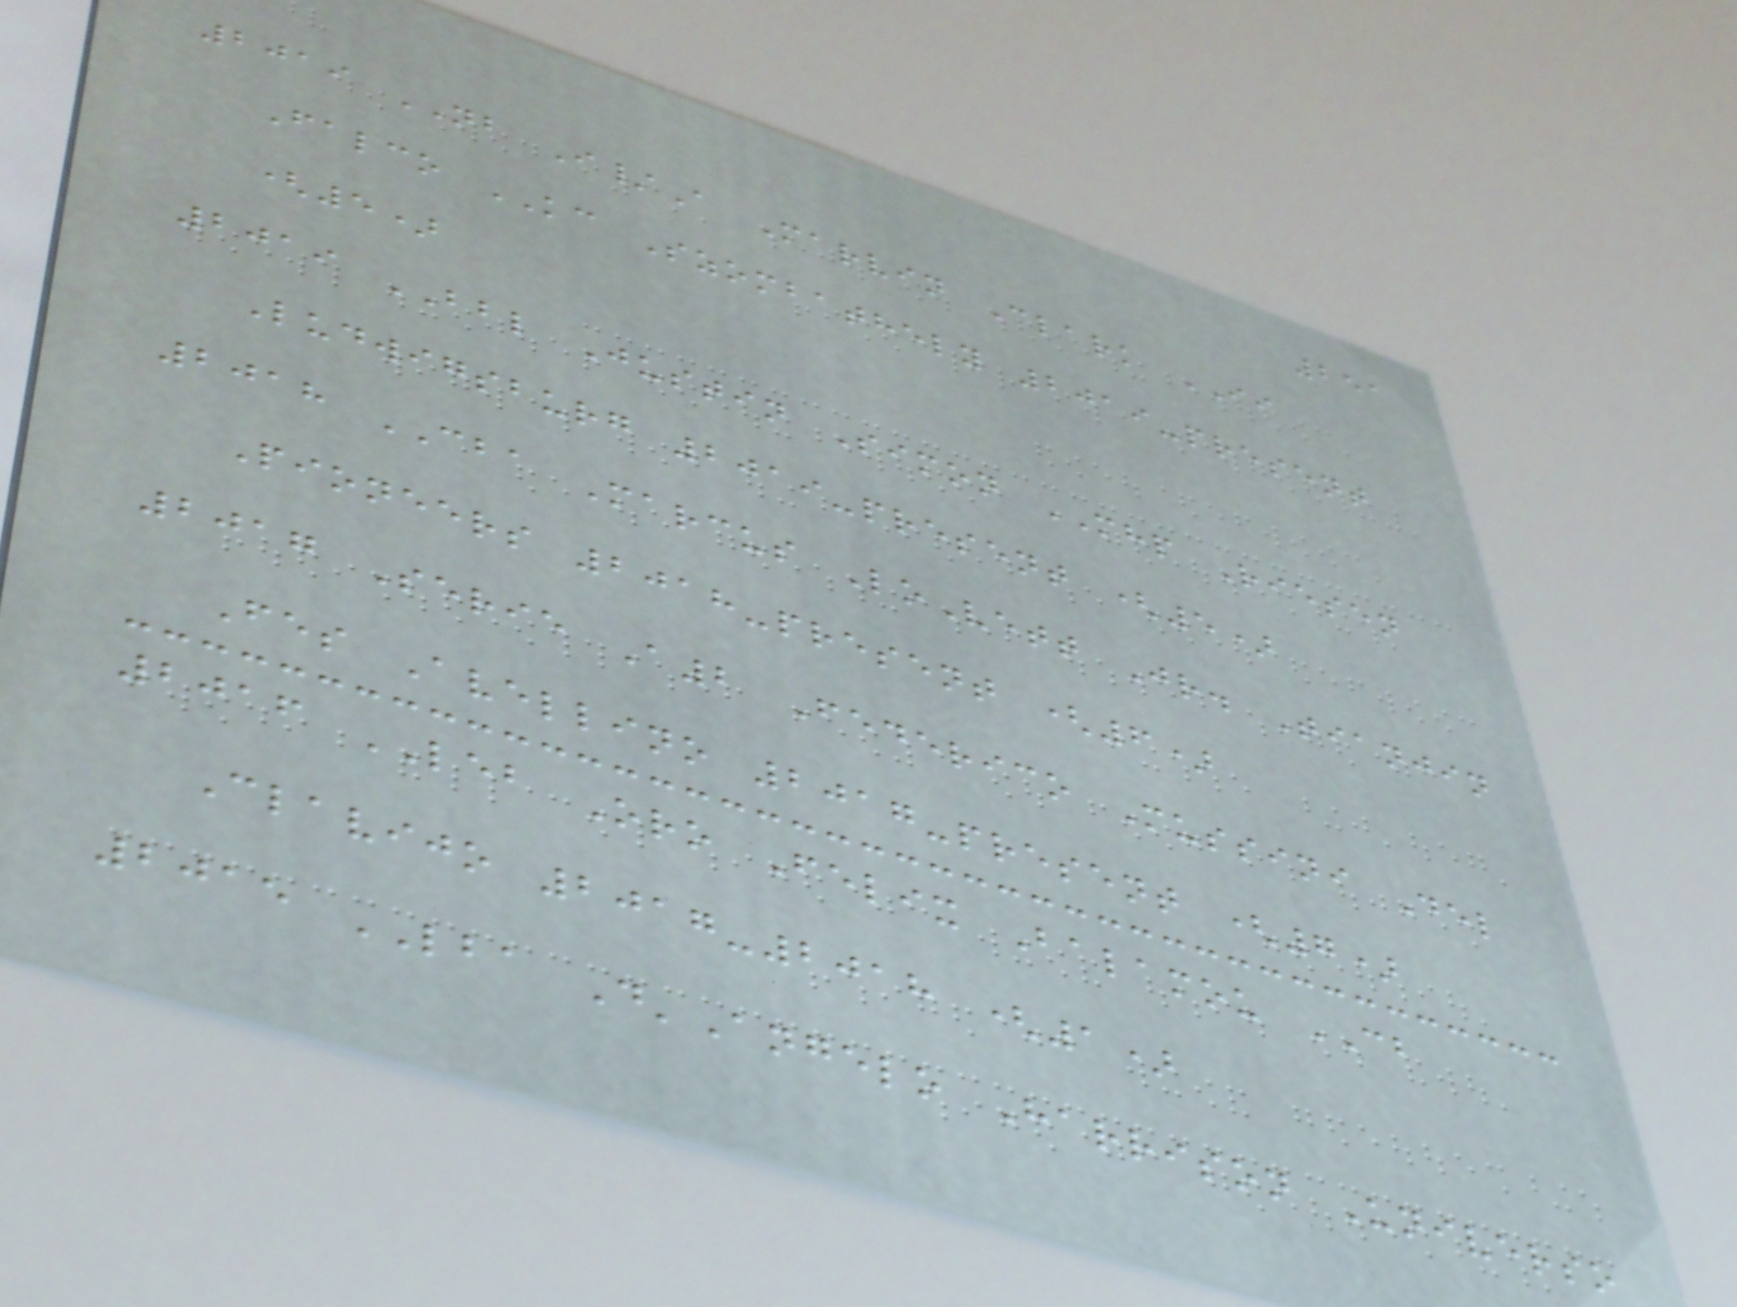251
2019 NB I/A Marvin Clark II
Falco KC Szombathely 2019-present
(5)
2019 BBL Justin Simon MHP Riesen
Ludwigsburg 2019-present (5)
2018 CBA Marcus LoVett Jr. Tianjin
Pioneers 2018-present (6)
2017 Serie A2 Federico Mussini Del
Fes Avellino 2017-present (7)
2016 LEB Oro Felix Balamou CB
Clavijo 2017-2018 (1)
2015 LBA D'Angelo Harrison Universo
